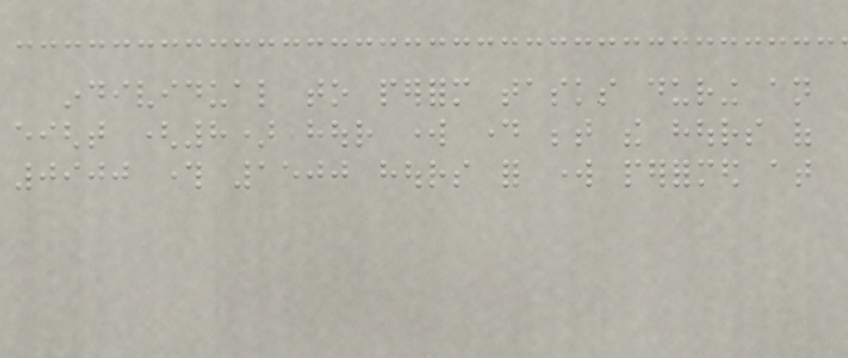individual to perform tasks during an
eight (8) hour work day between the hours of
0900 through 1500 hours for work performed at
